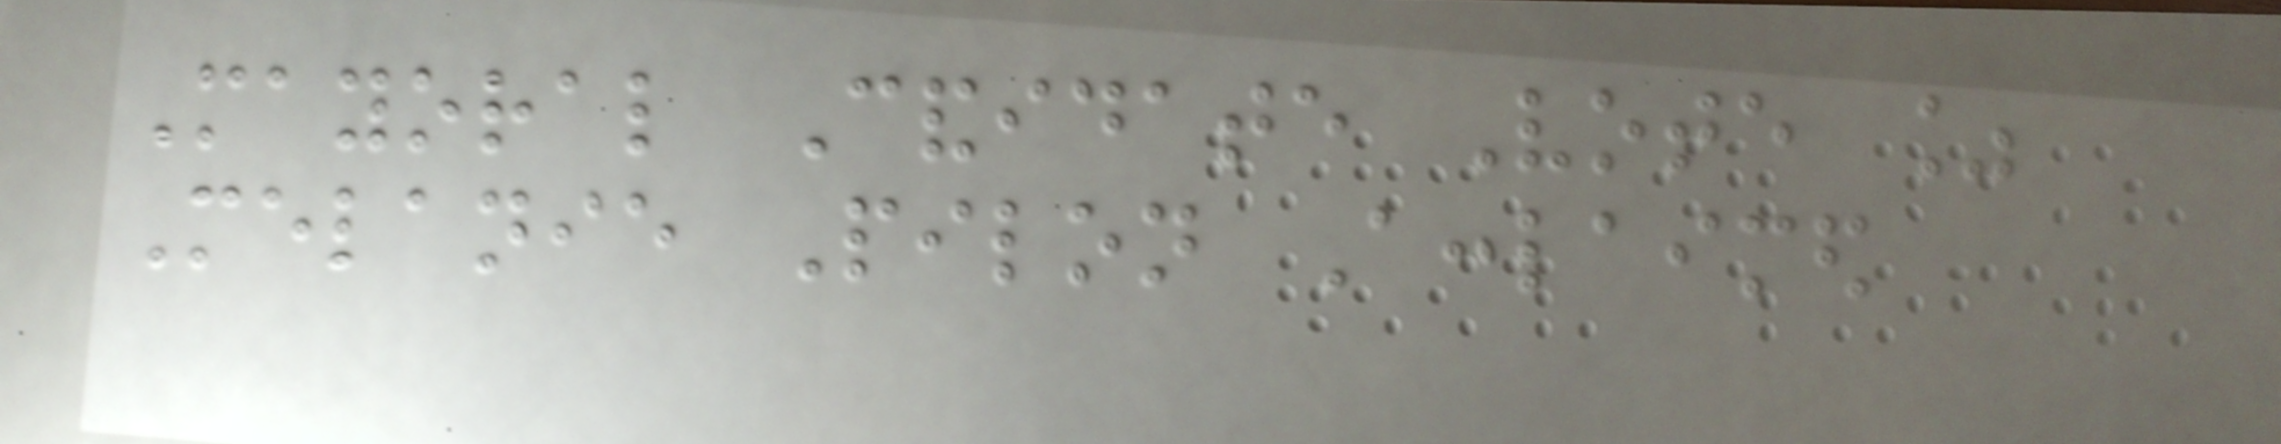Mayoral Candidate Vote %
Melanie Pilon Acclaimed
